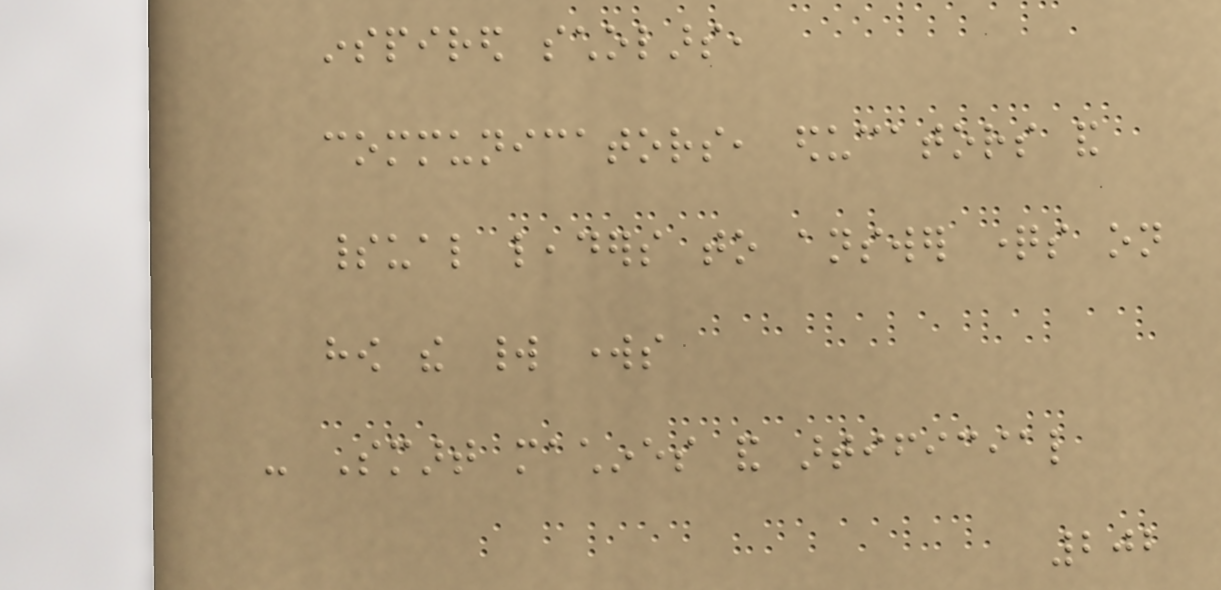inspired scholars,
communicators, educators and
spiritual leaders to answer questions on
how the world works
- Smart machines and artificial
202
